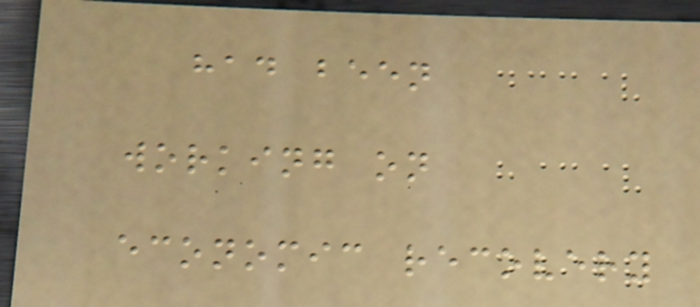had been
working on
economic recovery
